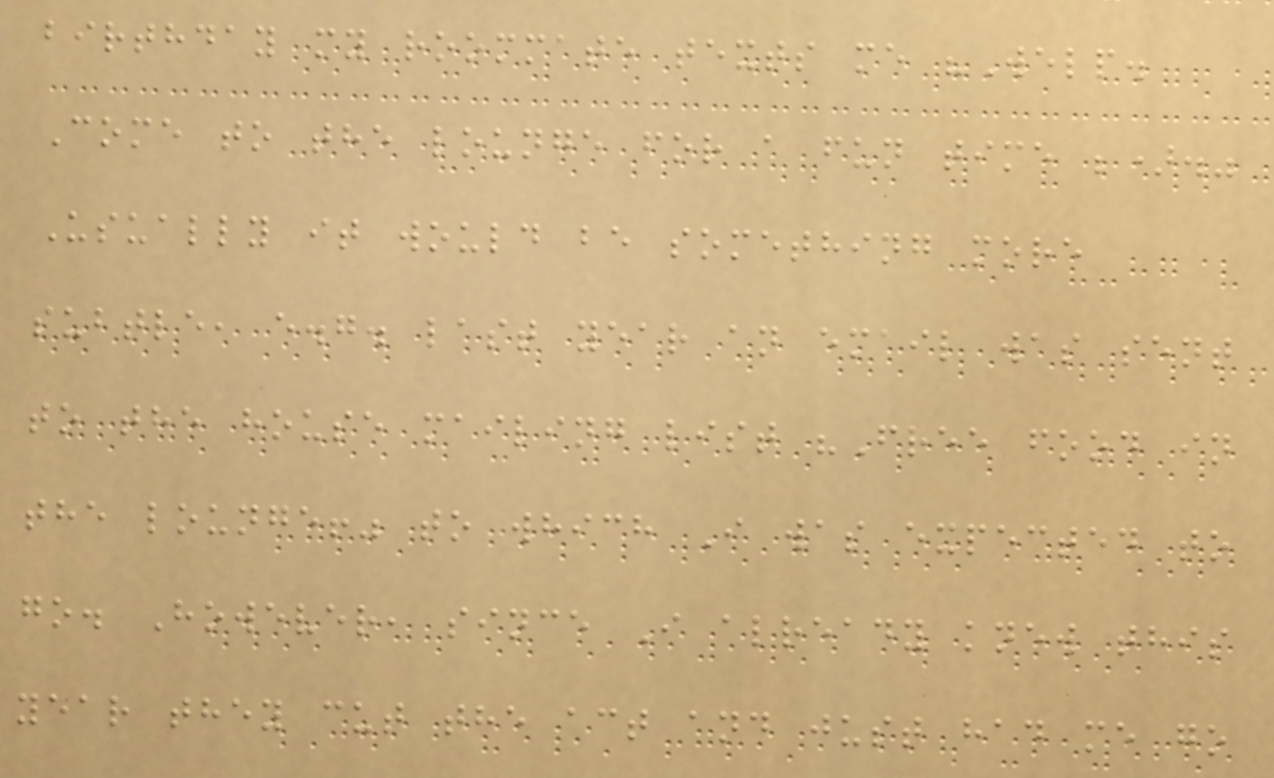birthday my roommate texts me "Welp.
Come to the lounge for a fun time ;)."
Usually it would be something more
subtle, e.g. last year an email was sent
to the house mailing list "Free food in
the lounge!" to which I was expected to
go. However, since I already knew this
year they cut the act and just had me go
